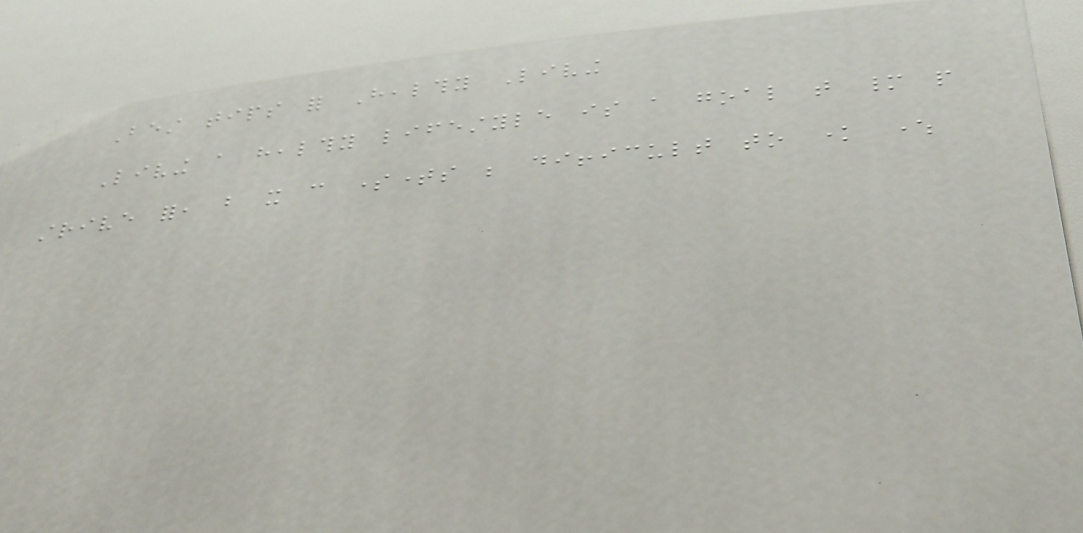Best tips for Healthy Living
Living a healthy lifestyle is a goal that many people
strive for, but it can sometimes be difficult to know where
